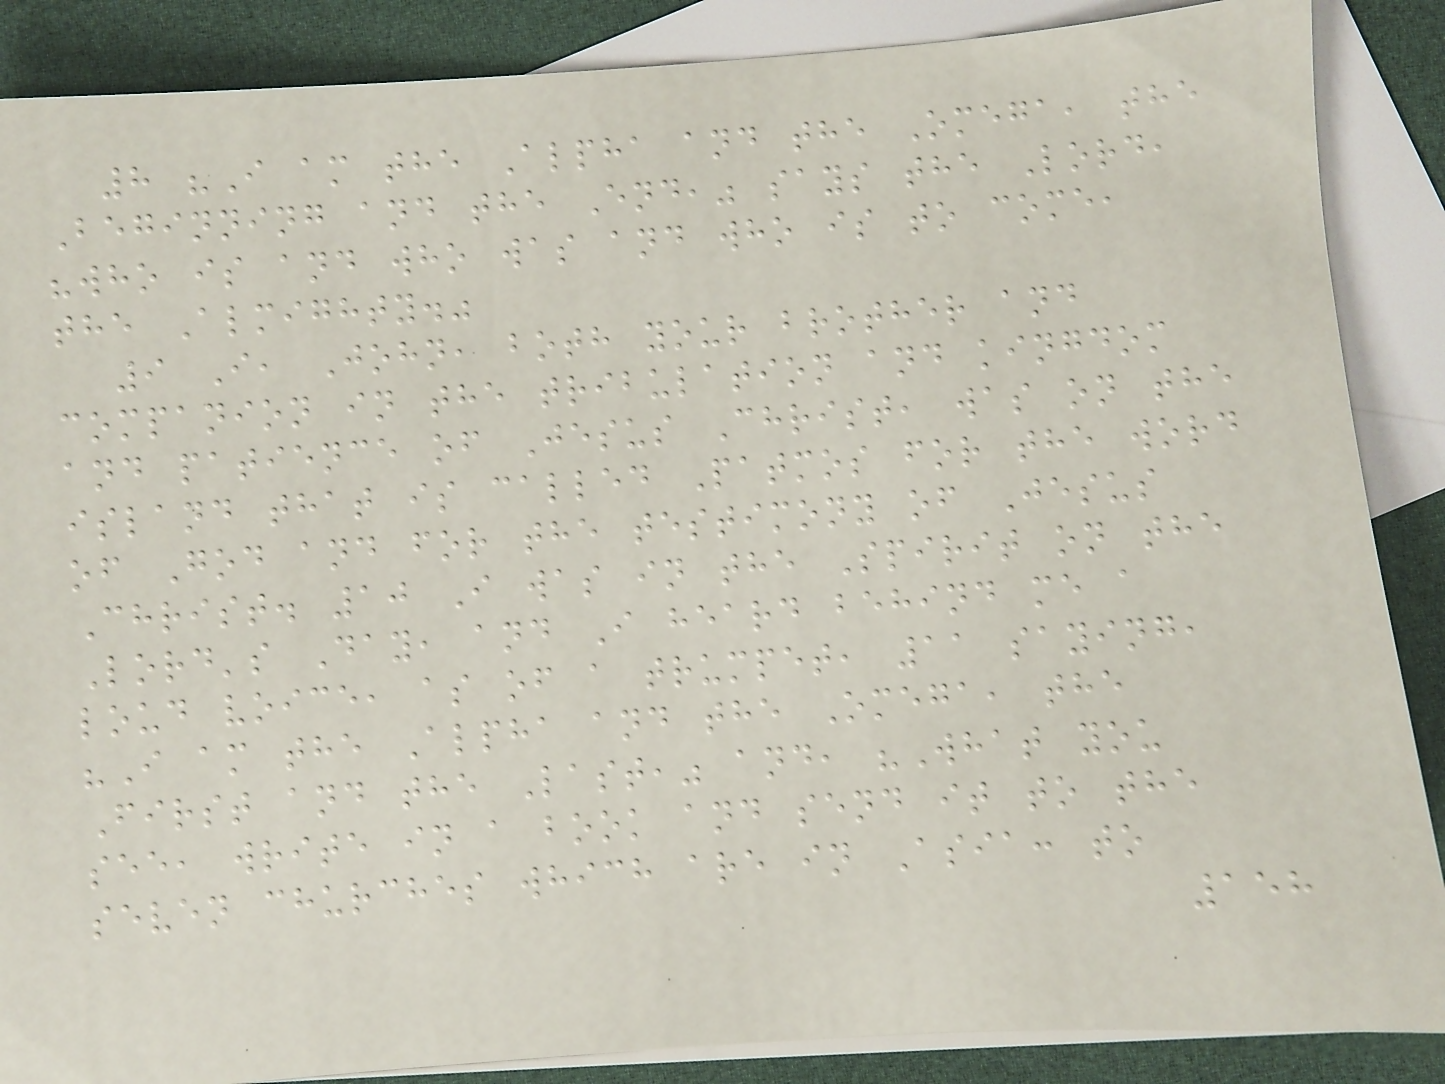8 "I am the Alpha and the Omega, the
Beginning and the End," says the Lord,
"who is and who was and who is to come,
the Almighty."
9 I, John, both your brother and
companion in the tribulation and kingdom
and patience of Jesus Christ, was on the
island that is called Patmos for the word
of God and for the testimony of Jesus
Christ. 10 I was in the Spirit on the
Lord's Day, and I heard behind me a
loud voice, as of a trumpet, 11 saying,
"I am the Alpha and the Omega, the
First and the Last," and, "What you
see, write in a book and send it to the
seven churches which are in Asia: to
158
